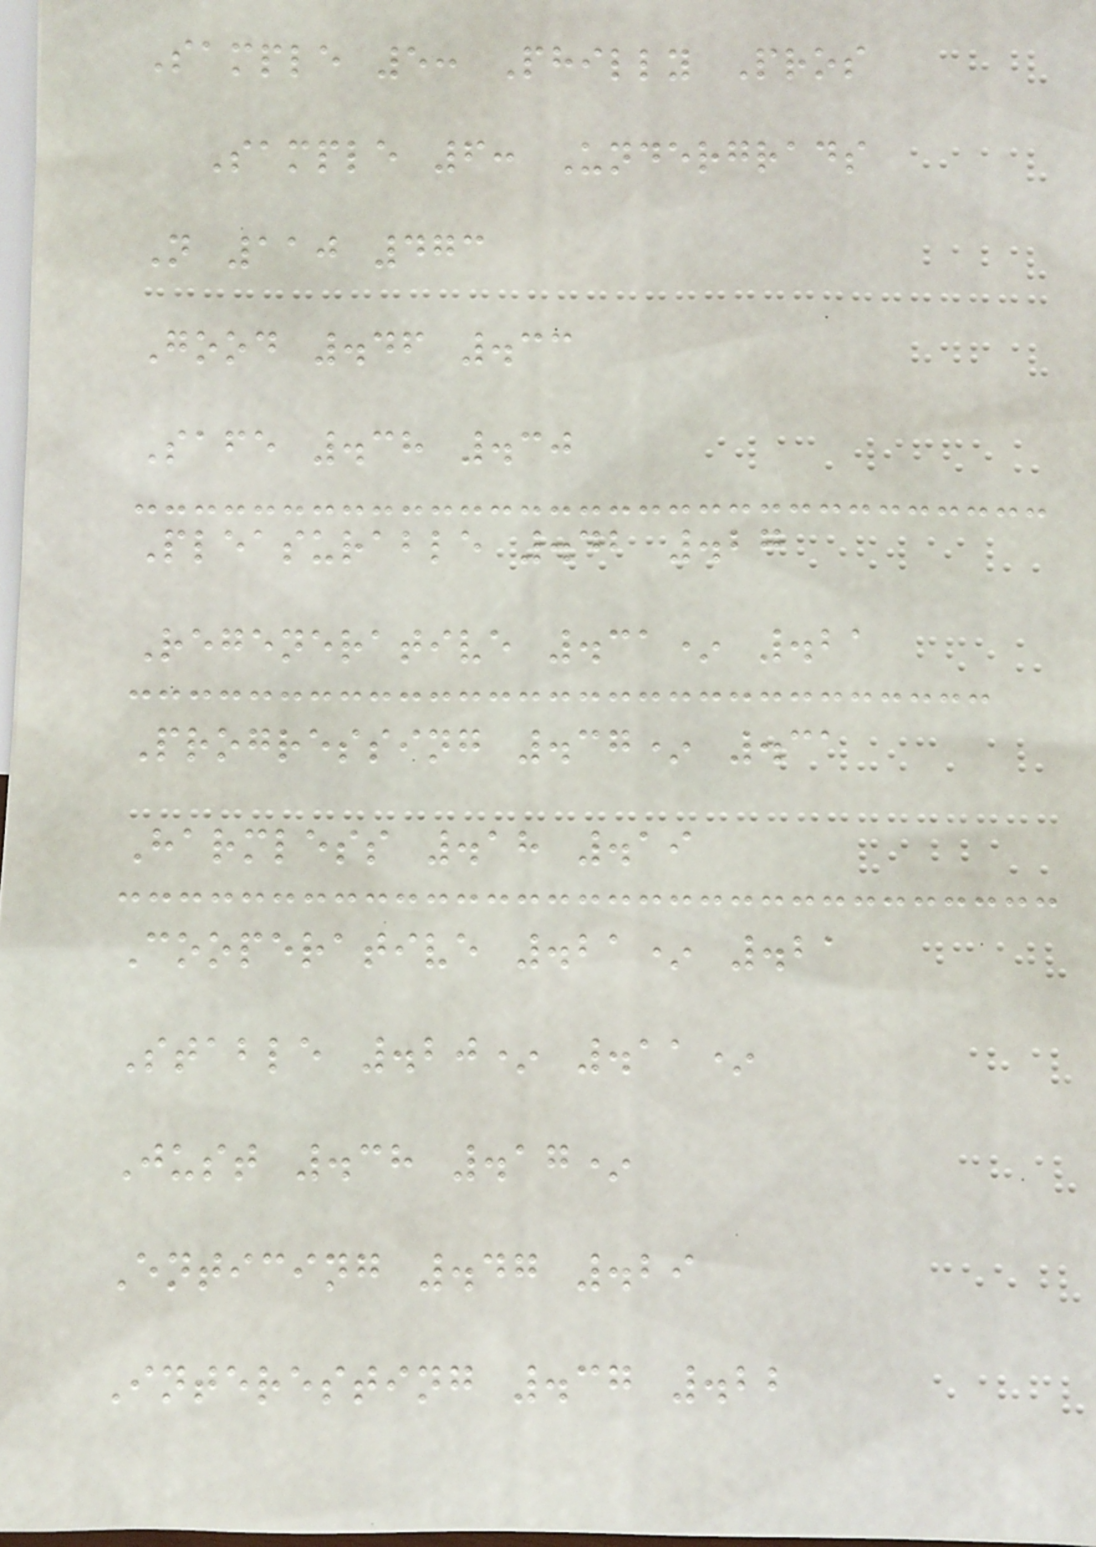Sample 5: Philly Pros
Sample 6: Undergrads
N 110 473
Good .46 .33
Safe .38 .30
Pleasurable .42 .27
Regenerative .31* .21
Progressing .37* .31
Harmless .18 .19
Cooperative .21* .21
Stable .20* .11*
Just .38 .17*
Enticing .47 .29
Interesting .37 .22
